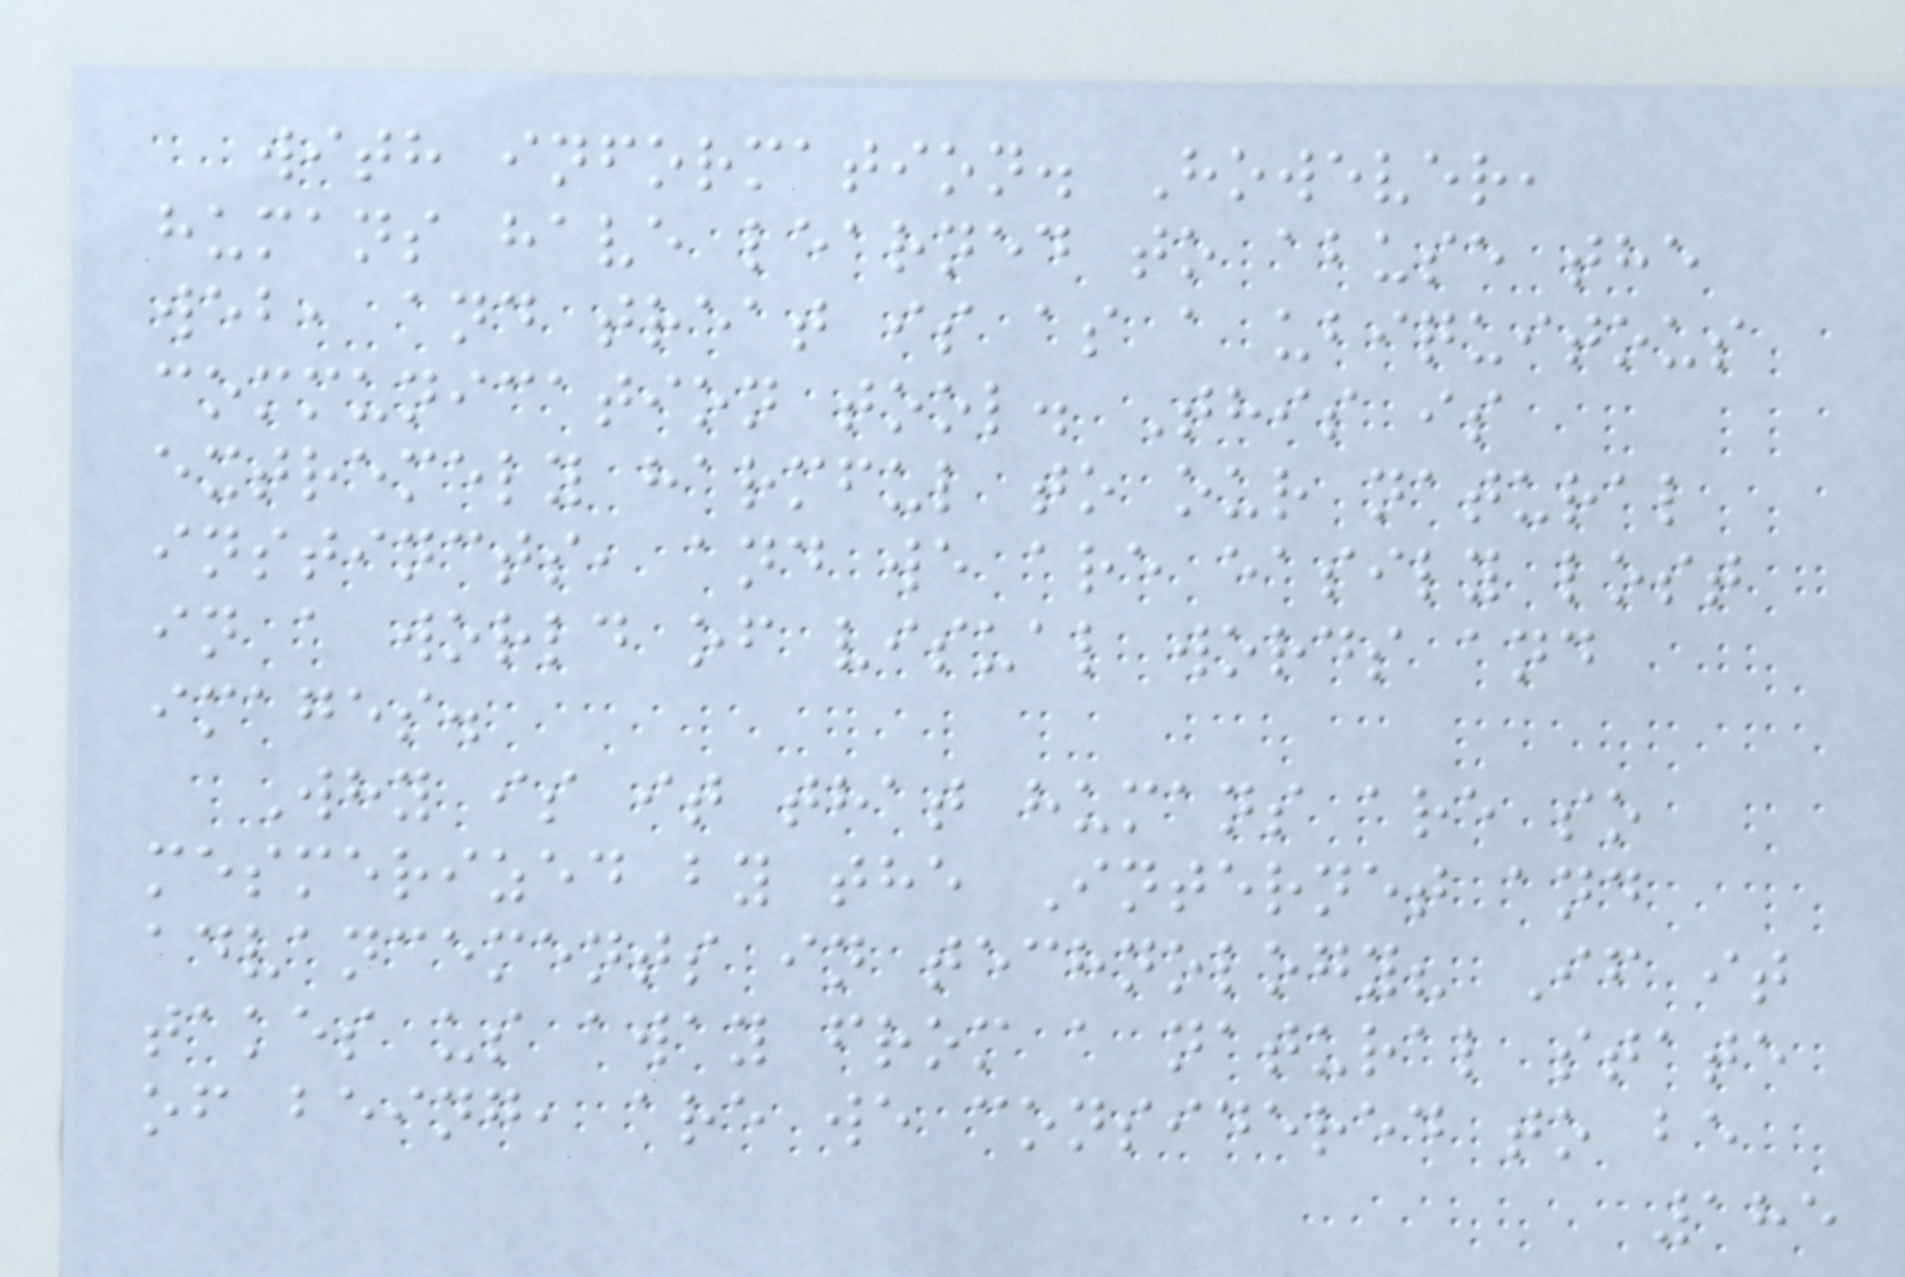with information. However,
humans have learned to abuse the
web, and treat is as a ubiquitous
communication tool. This is
extremely harmful to our natural
instincts, and we are easily lost
in a world of visual words and
images.
Why is it that humans are so
mesmerized by the Internet and
advancements in technology? If it
takes us away from a natural state
of being, are we considered to be
185
